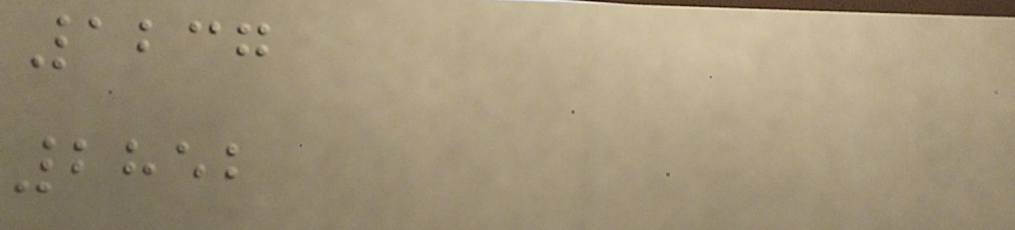1237
2852
